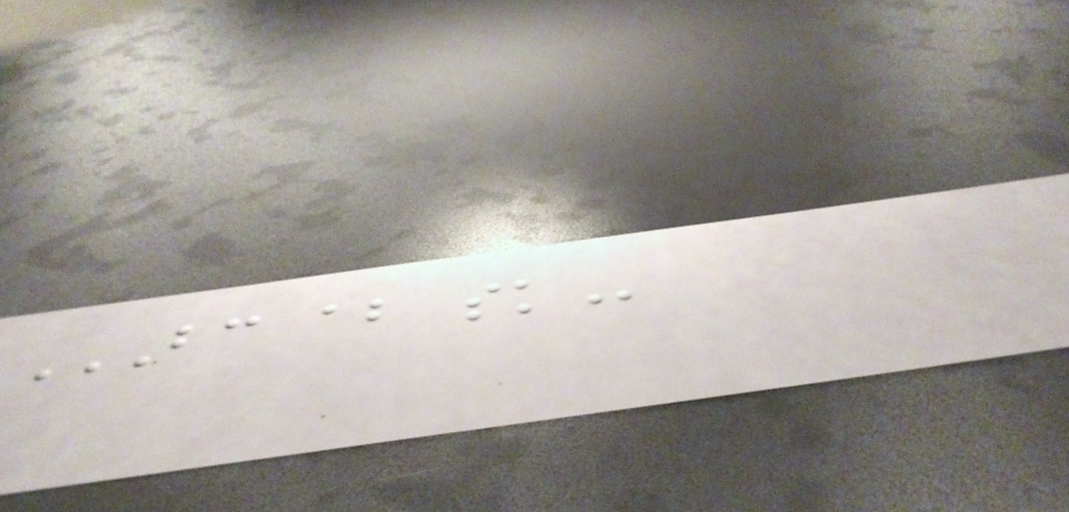BC AB SK
